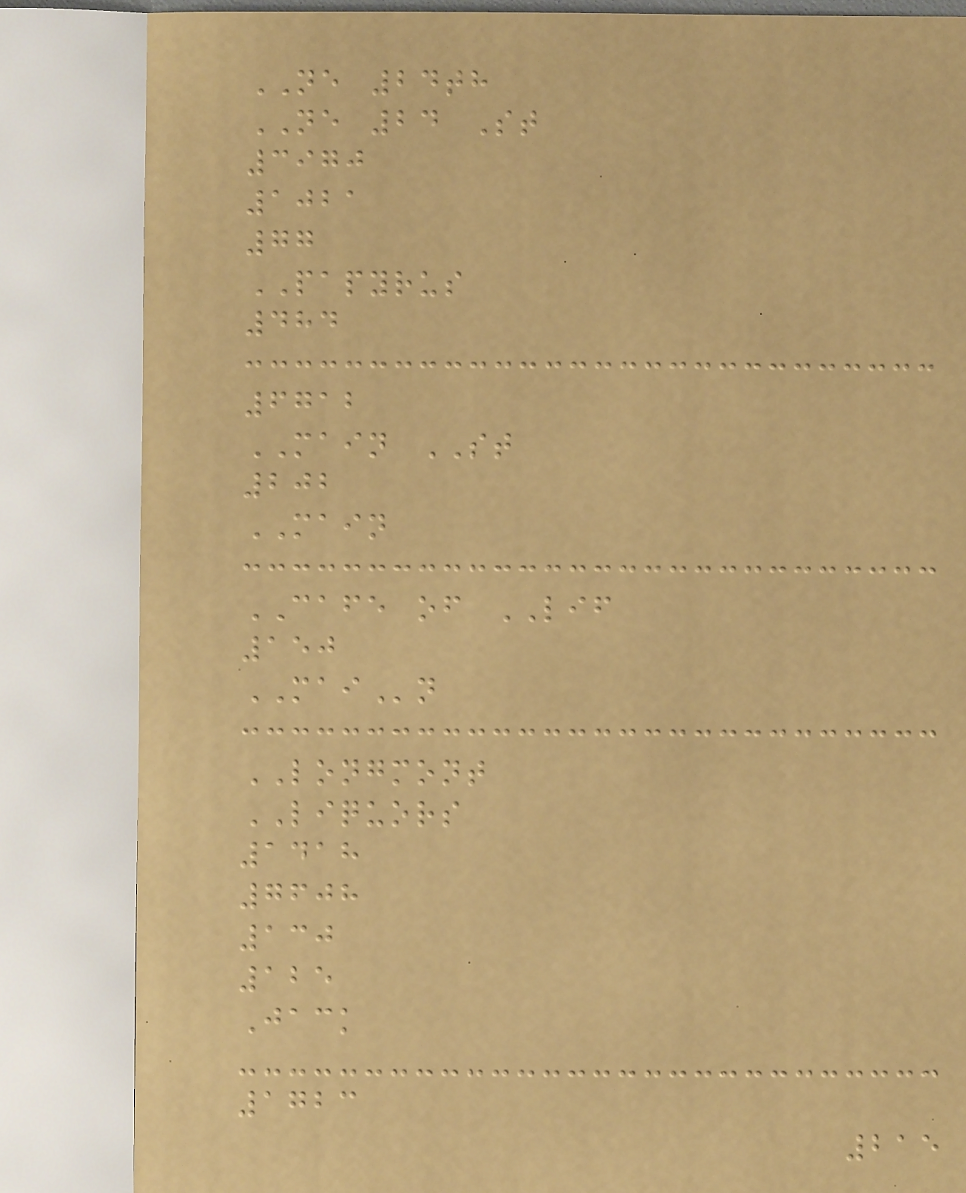NE 24th
NE 24 St
3970
1021
77
PAPYRUS
484
6712
MAIN ST
202
MAIN
CAFE of LIF
150
MAIn
LONGMONT
LIQUORS
1418
7608
130
125
Jack
1723
215
